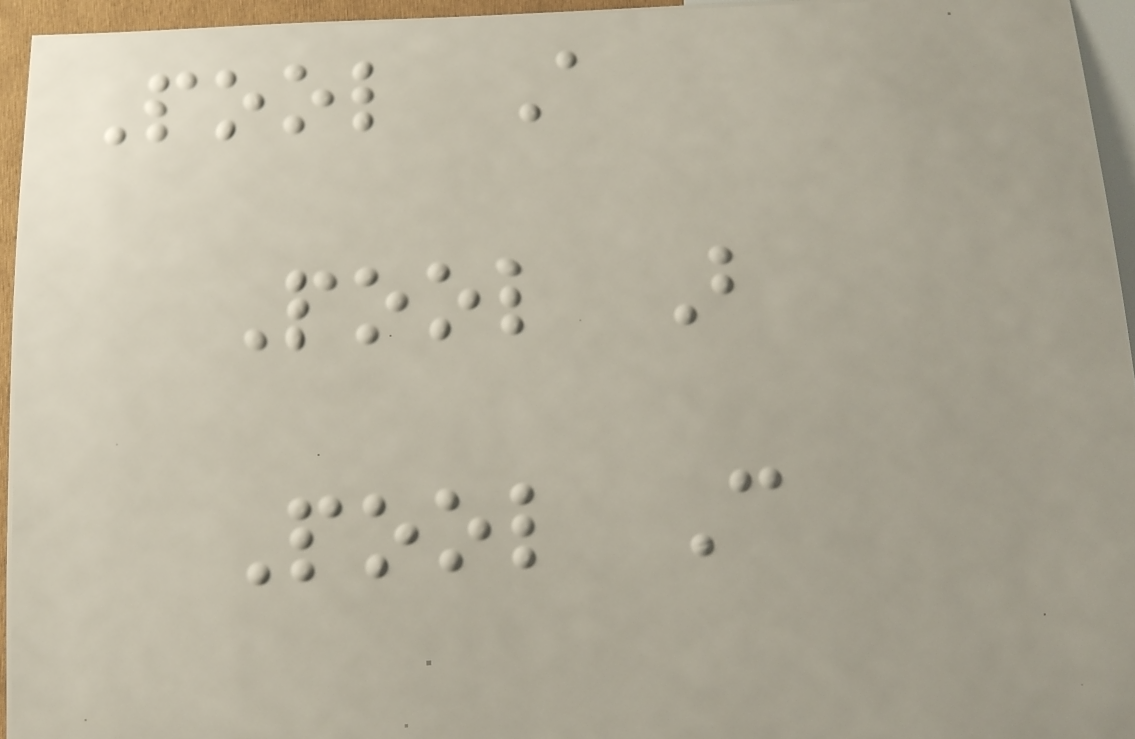Pool A
Pool B
Pool C
